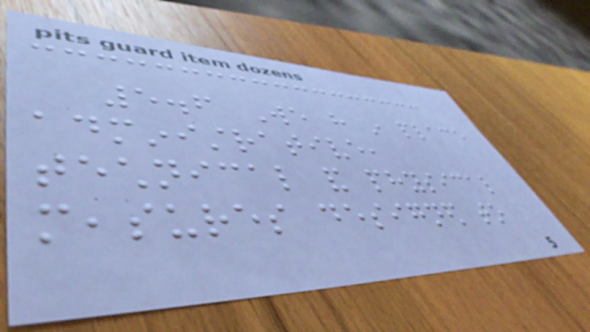5.6 We have in place
administrative,
technical and physical
measures designed to
